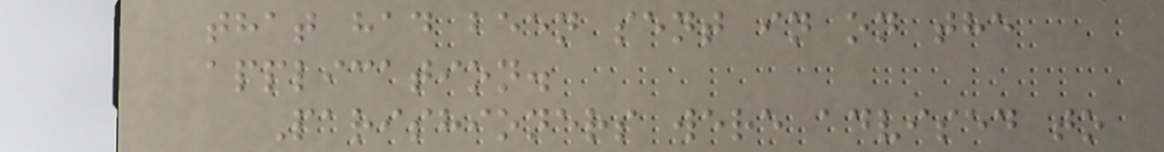that had been sent in on the
application.
Parishioners were advised to
